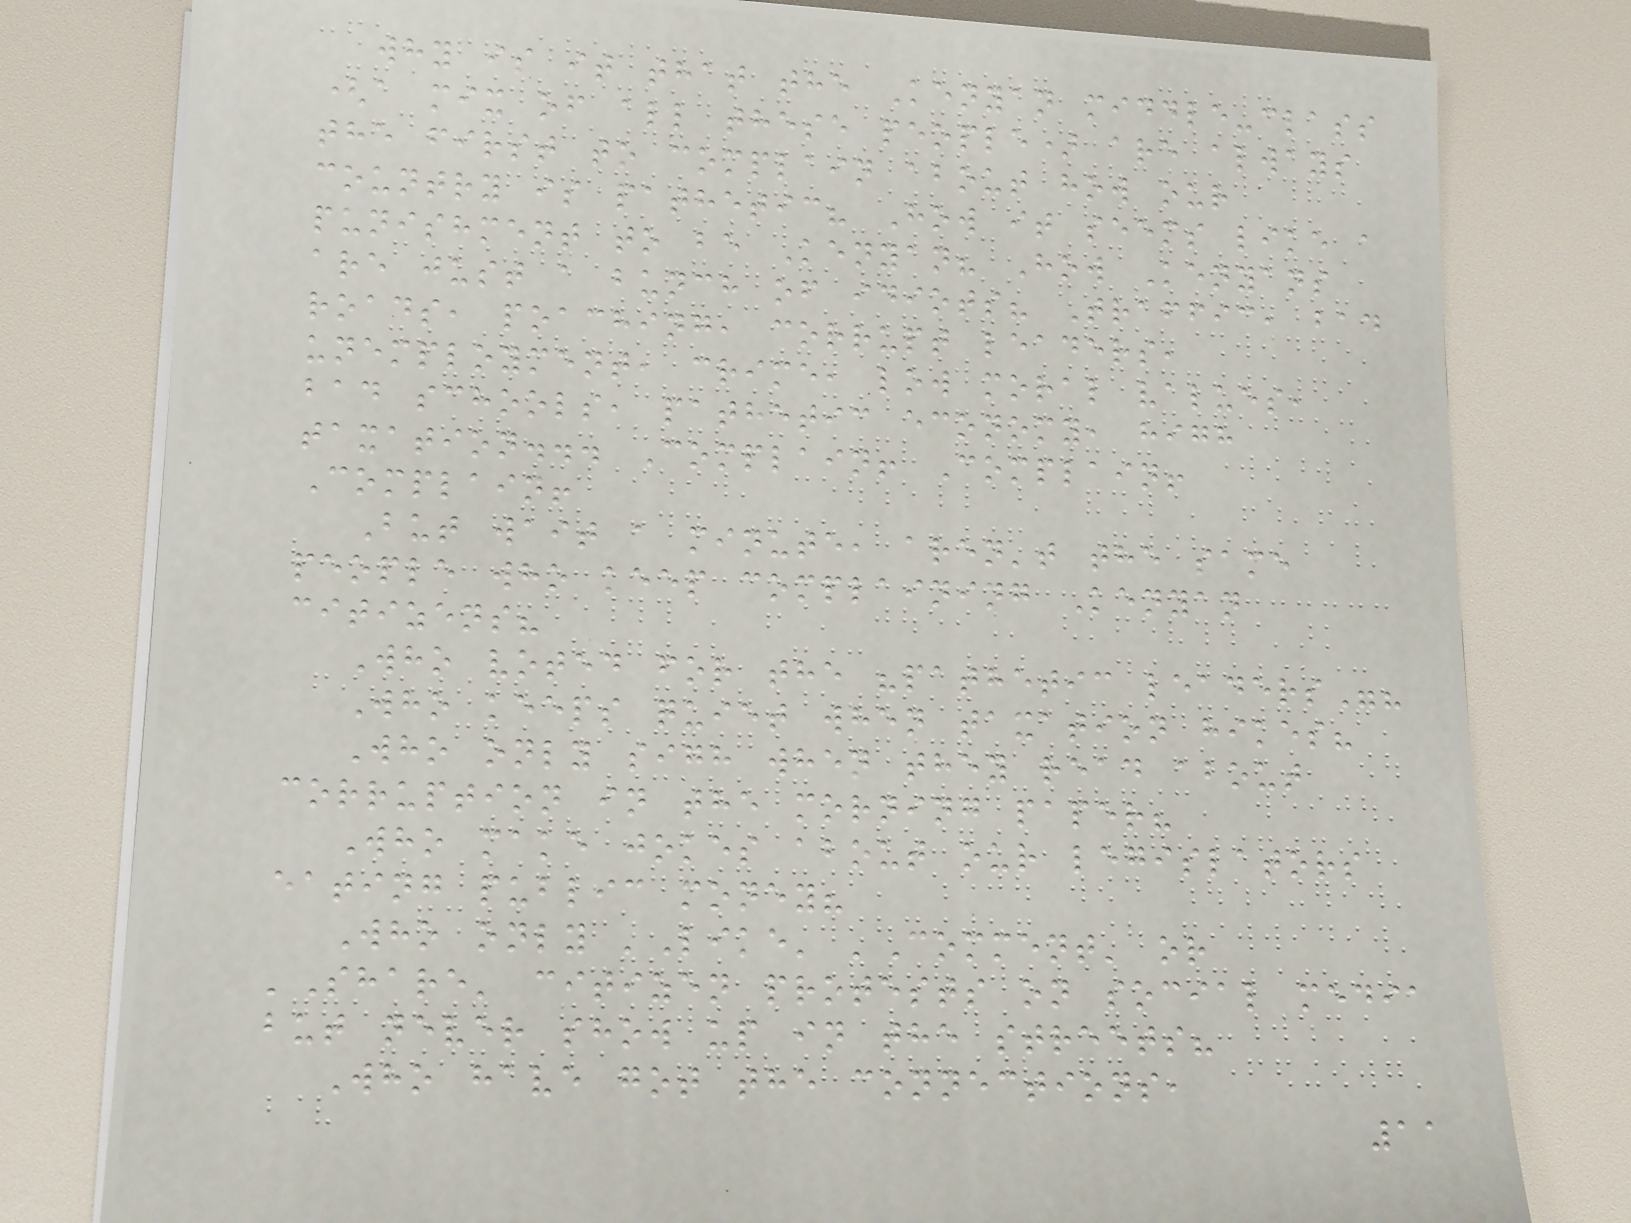why is it that the Kenyan middle-class
(a mix of all these people) are always
the first to complain about how our
country is pathetic? How it seems like a
punishment to be Kenyan? How Kenyans
are just a bunch of idiots? Traffic, bad
roads, poaching, corrupt leaders,
unemployment, crime, low moral values,
bad schools, pathetic economy, high
taxation... Complain! Complain!
Complain!
But wait a minute, aren't the same
people who keep complaining Kenyan
citizens?
Who voted for the "pathetic leaders"?
Who keeps quiet when taxation hikes?
Who only sigh when they read about
corruption in the morning paper?
Who make jokes about our legislators
eating public money?
Who only 'Like' 'Comment' or
'Share' citizen protests on social media
but never show up in the streets?
Who have got the connections,
11
